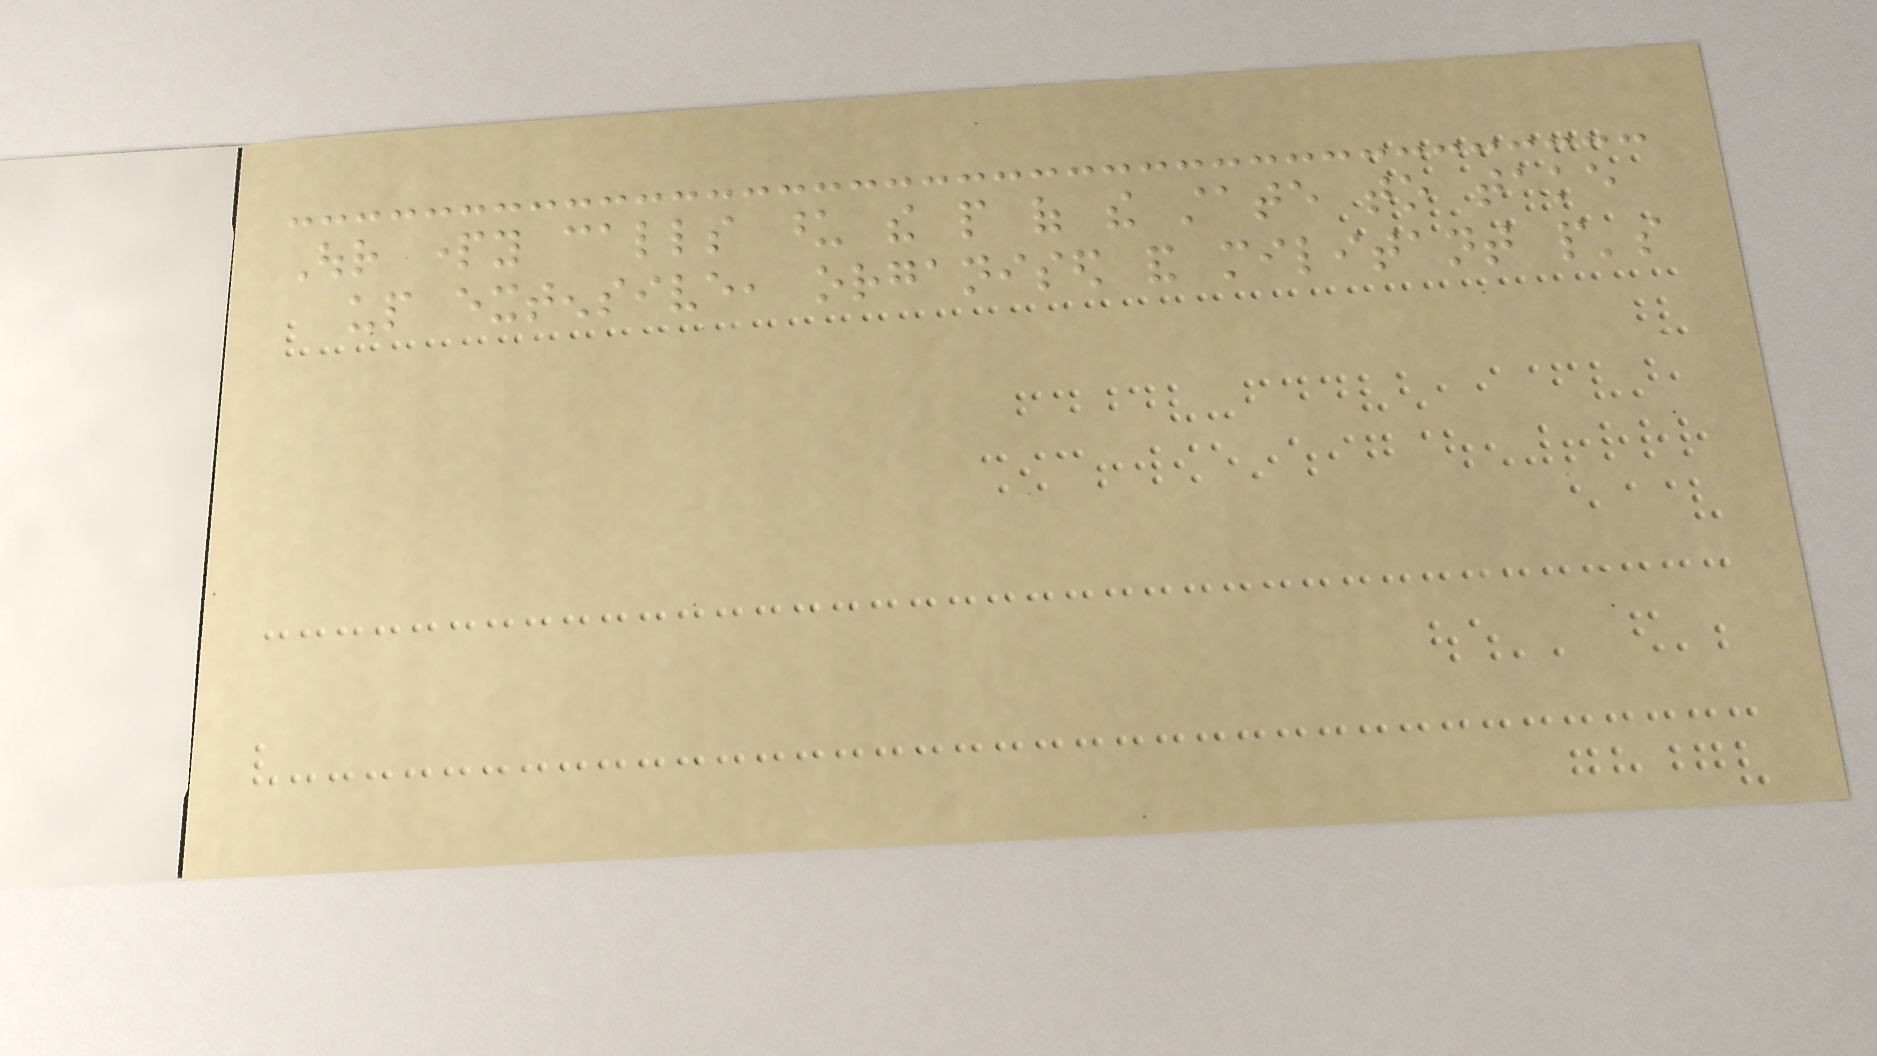Our party calls upon the people of the state to take
up extensive, organised and militant people's
